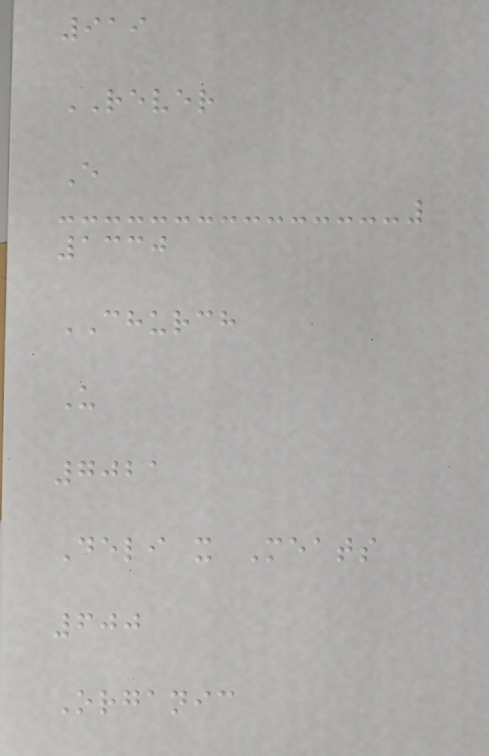919
REVER
E
1330
CHURCH
U
7021
Deli x Meats
600
Organic
